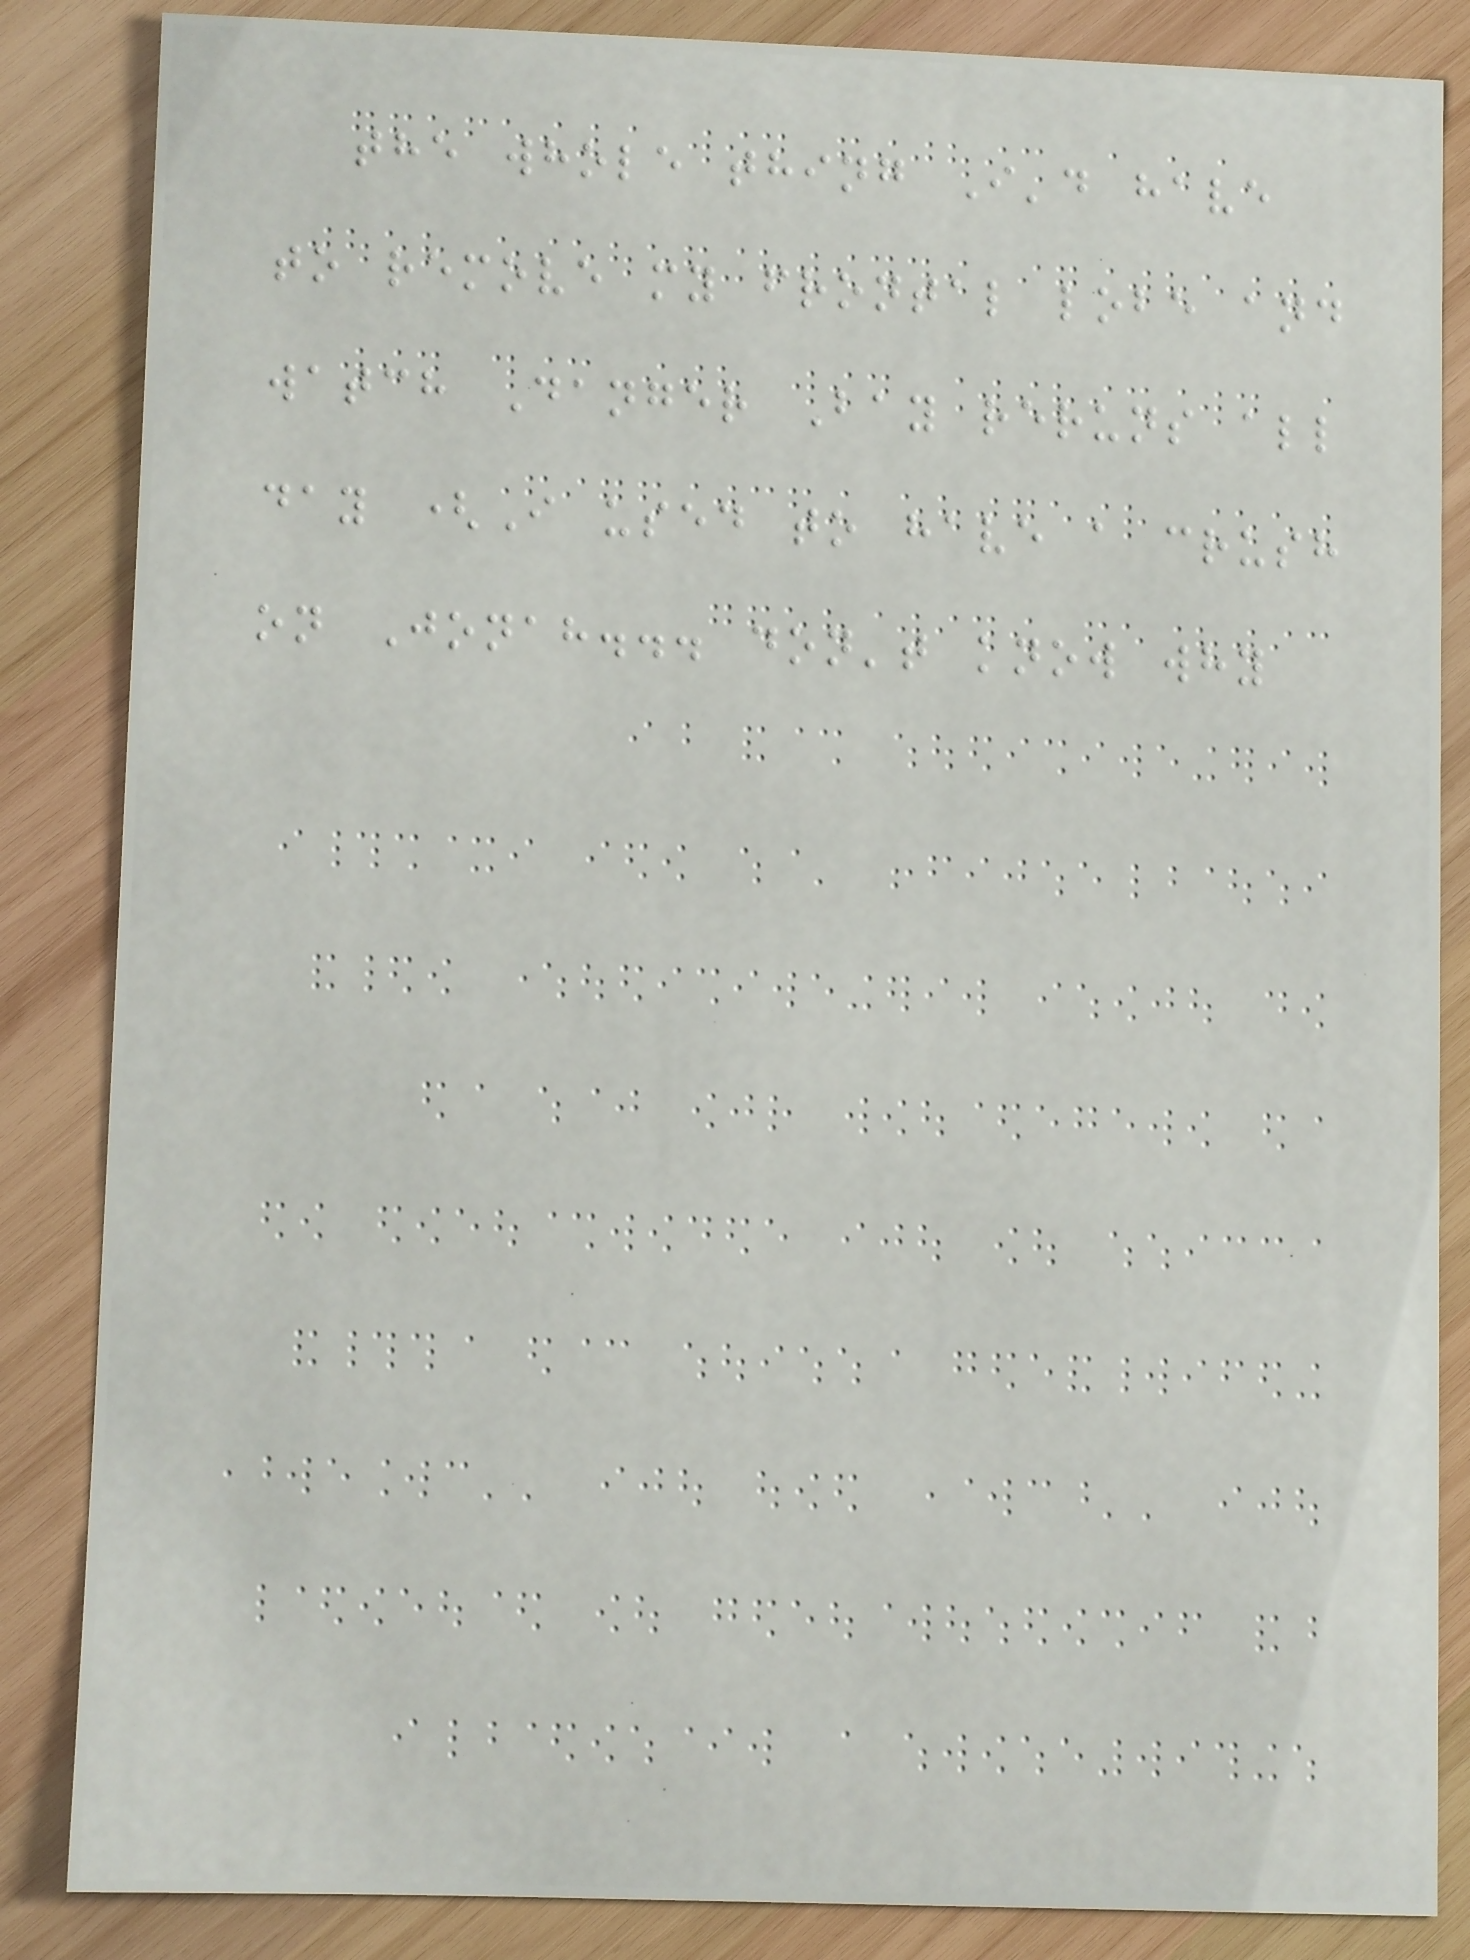the whole thing I'd have
to remove my frontal lobe and
watch Danger Bay reruns all
day (I used to have a crush
on Jonah... don't know why
